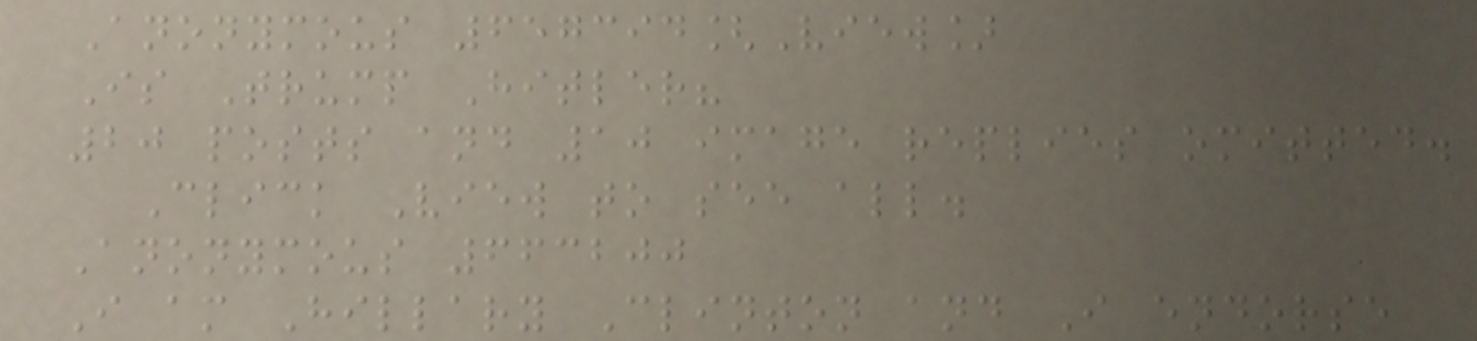Anonymous 657394[View]
Is Trump Hitler?
20 posts and 10 image replies omitted.
Click View to see all.
Anonymous 663200
I am Hillary Clinton and I endorse
